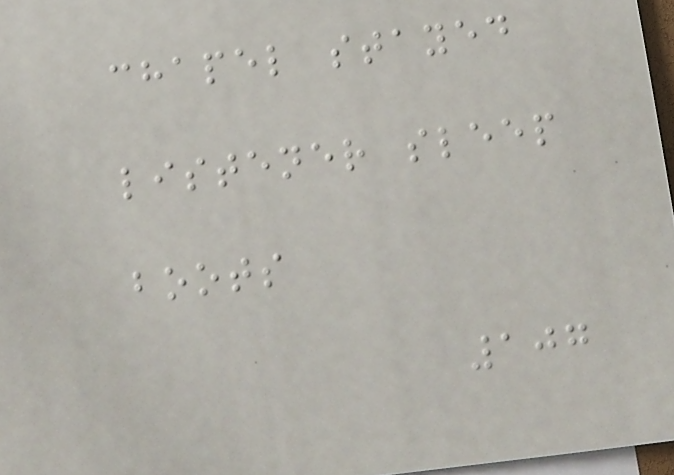chapel stayed
listener sleep
boots
107
